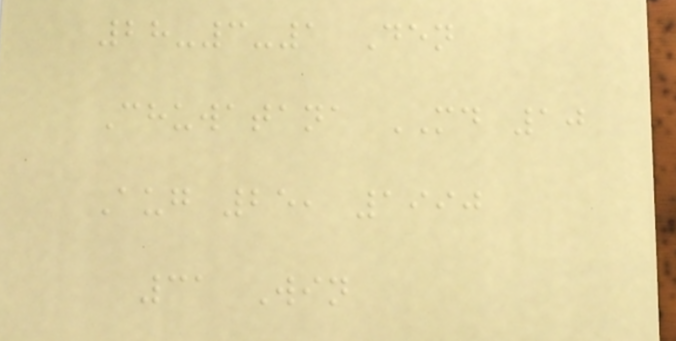28-3-1 Den
Chuwatana MD 10
Aug 25, 1990
31 Win
